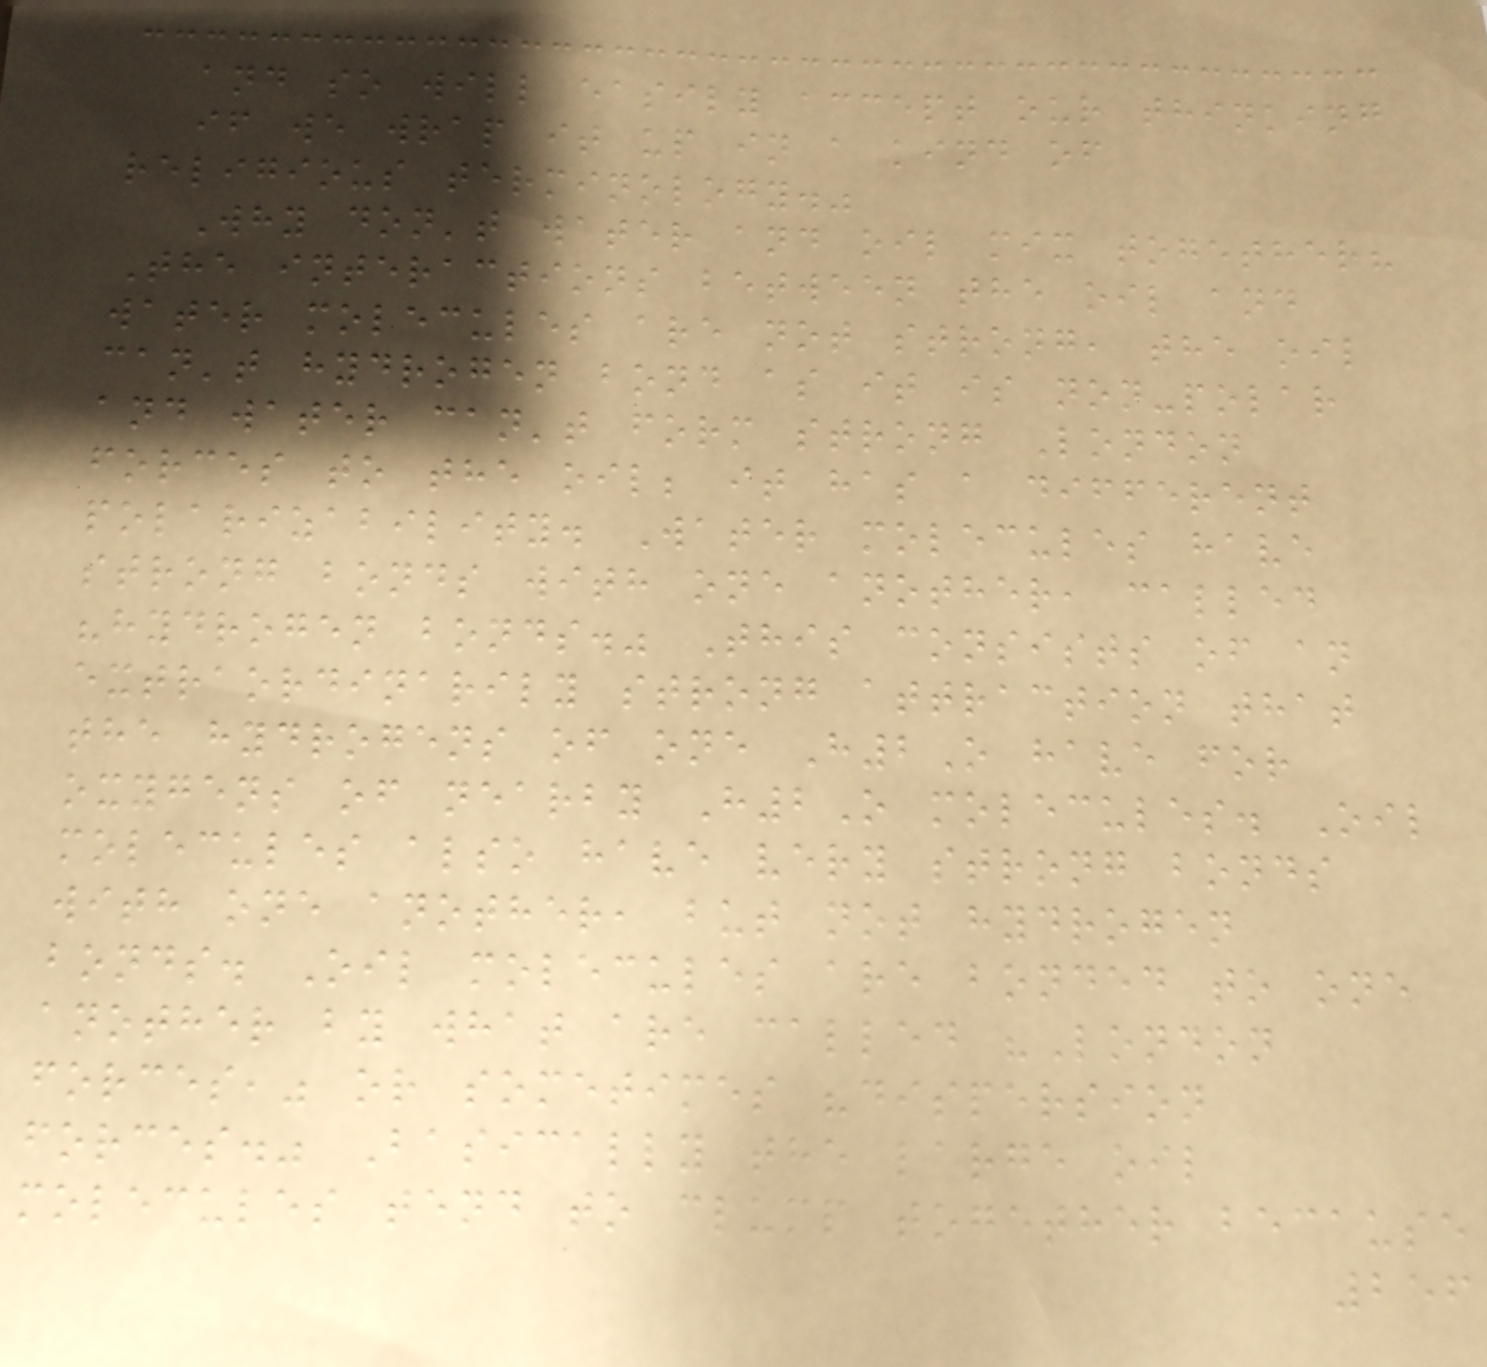and so will easily accept our thinking
if we wrap it up in a kind of
religious terminology."
Why don't water and oil mix together?
The interactions between the oil and
water molecules are not strong, the oil
can't hydrogen bond as it is non-polar
and water can't form strong London
forces to the oil; it has a different
polarizability. Water molecules have
strong bonds with one another, called
"hydrogen bonds." This consists of an
extraordinarily strong attraction that
the hydrogens of one H2O have for
oxygens of nearby H2O molecules. Oil
molecules also have very strong bonds
with one another, but not hydrogen
bonds. Oil molecules are bonded to one
another by what are called "London
forces," or sometimes "dispersion
forces." Basically the large oil
molecules tend to clump together because
256
